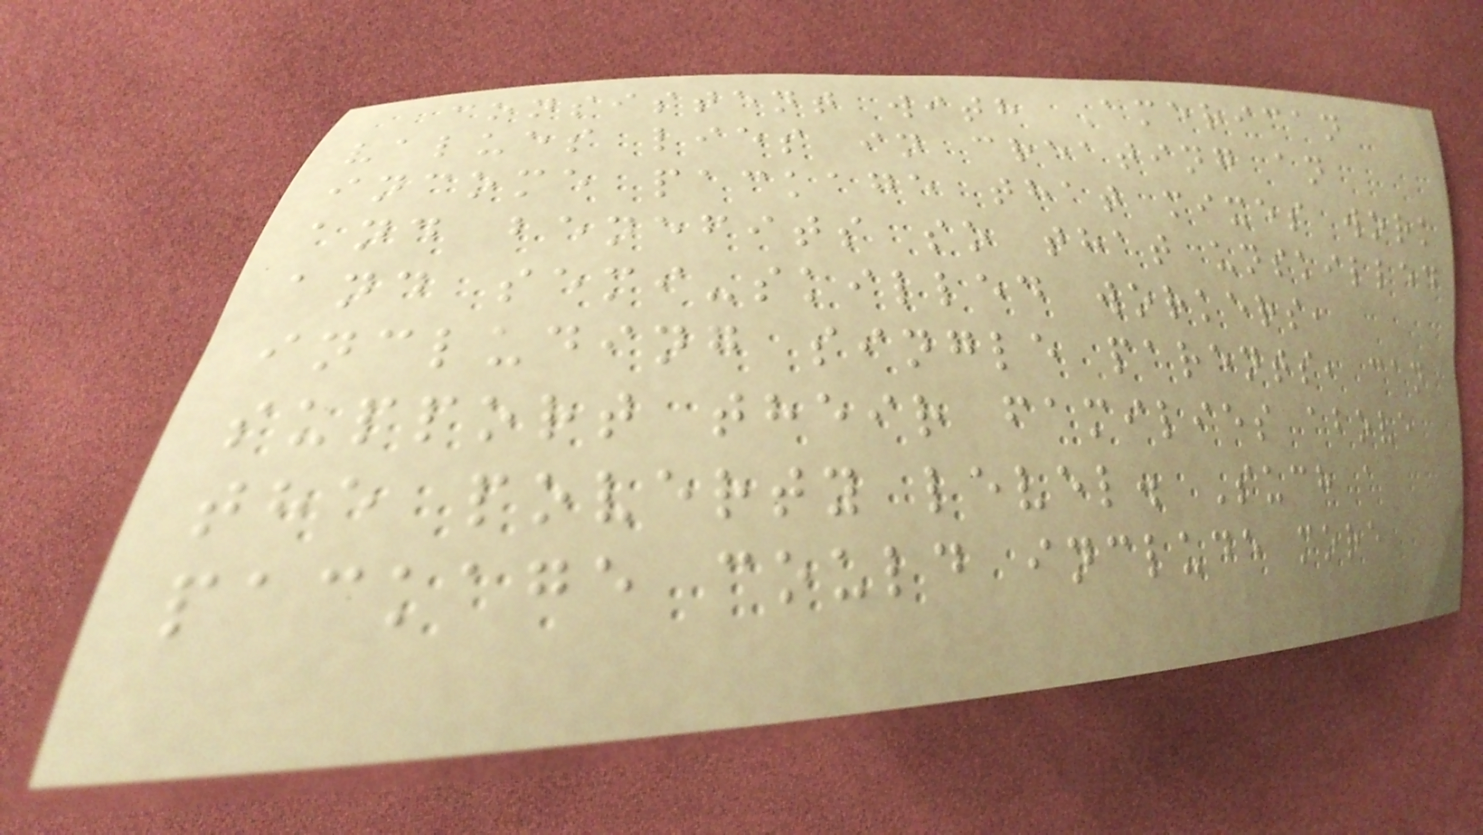consistent with American
values lies in creating an
income package that mixes work
and benefits so that unskilled
and semi-skilled workers,
including single parents, can
support their families above
the poverty level. Such a
package could include more
